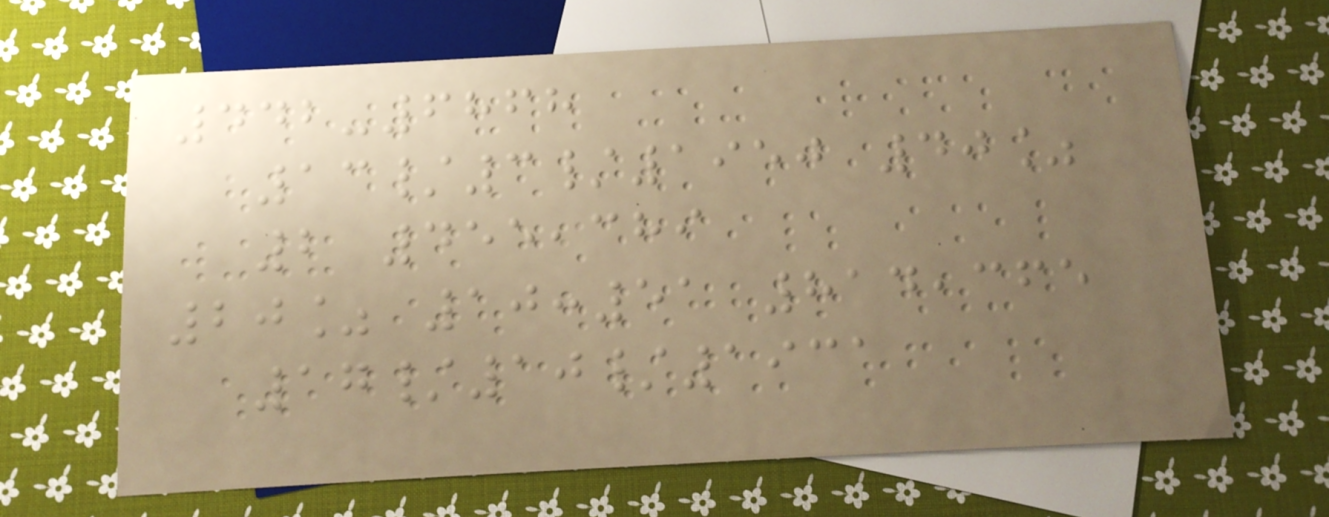442-6868
13/3/1950 40%
2 455,389
20% 10:51 814,365
17/10/1931
